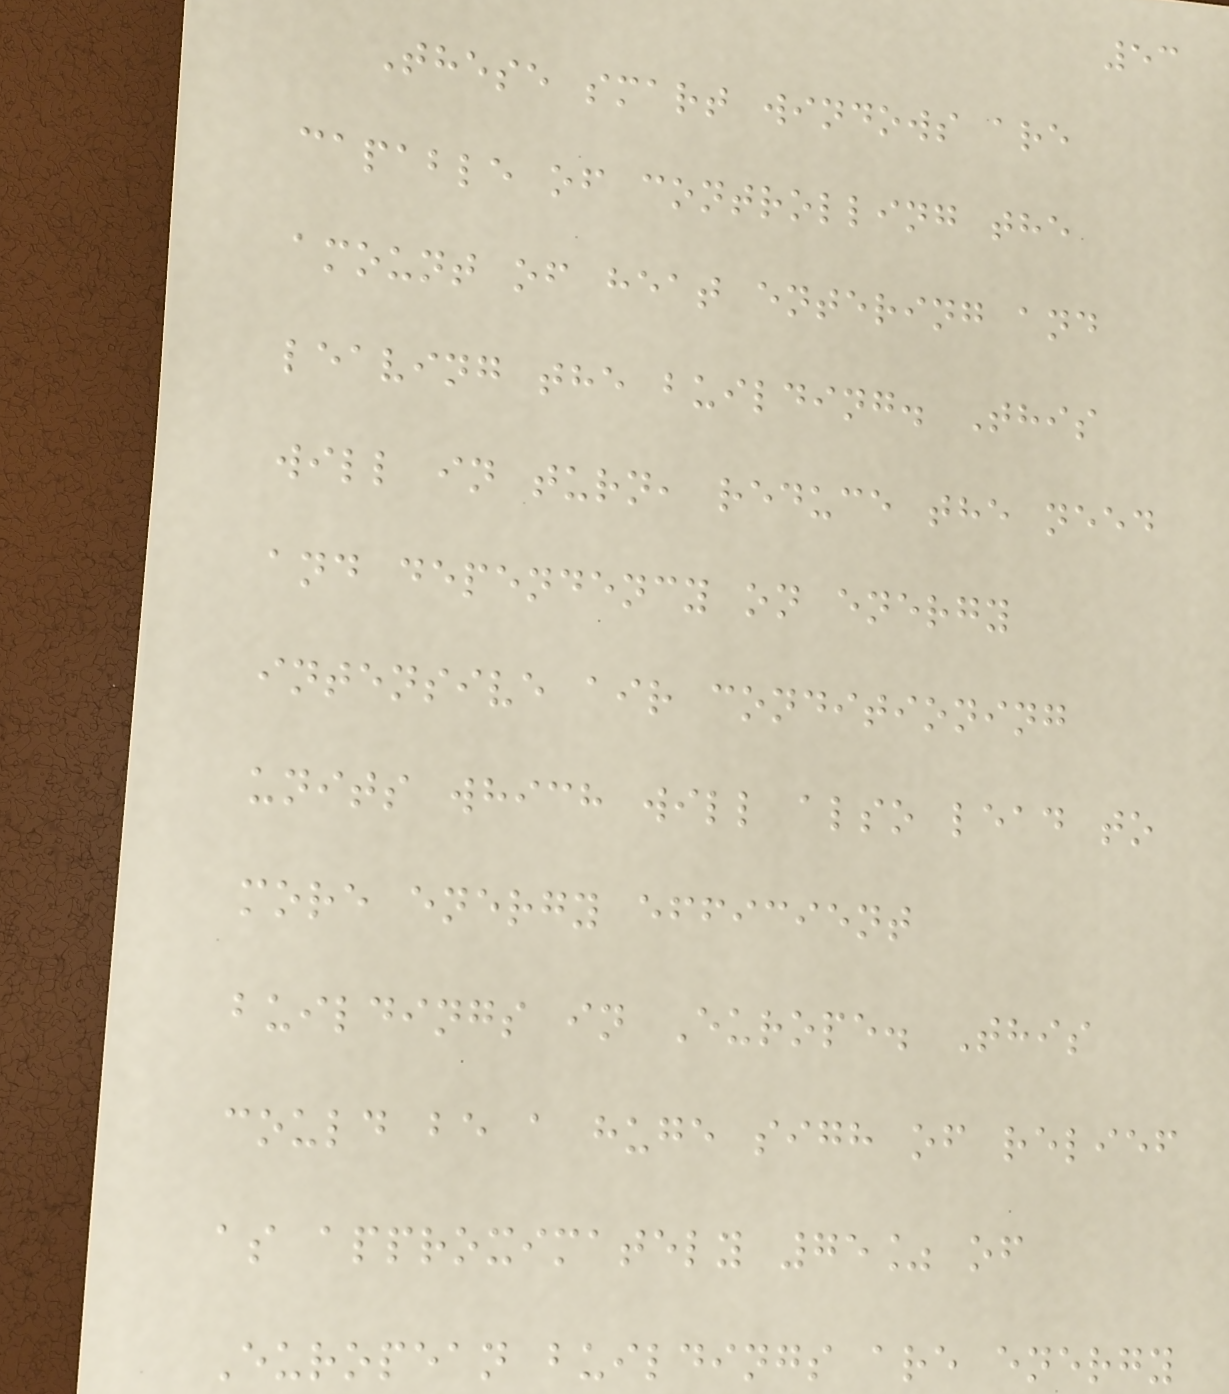53
These smart windows are
capable of controlling the
amount of heat entering and
leaving the building. This
will in turn, reduce the need
and dependency on energy
intensive air conditioning
units which will also lead to
more energy efficient
buildings in Europe. This
could be a huge sigh of relief
as approximately 75% of
European buildings are energy
